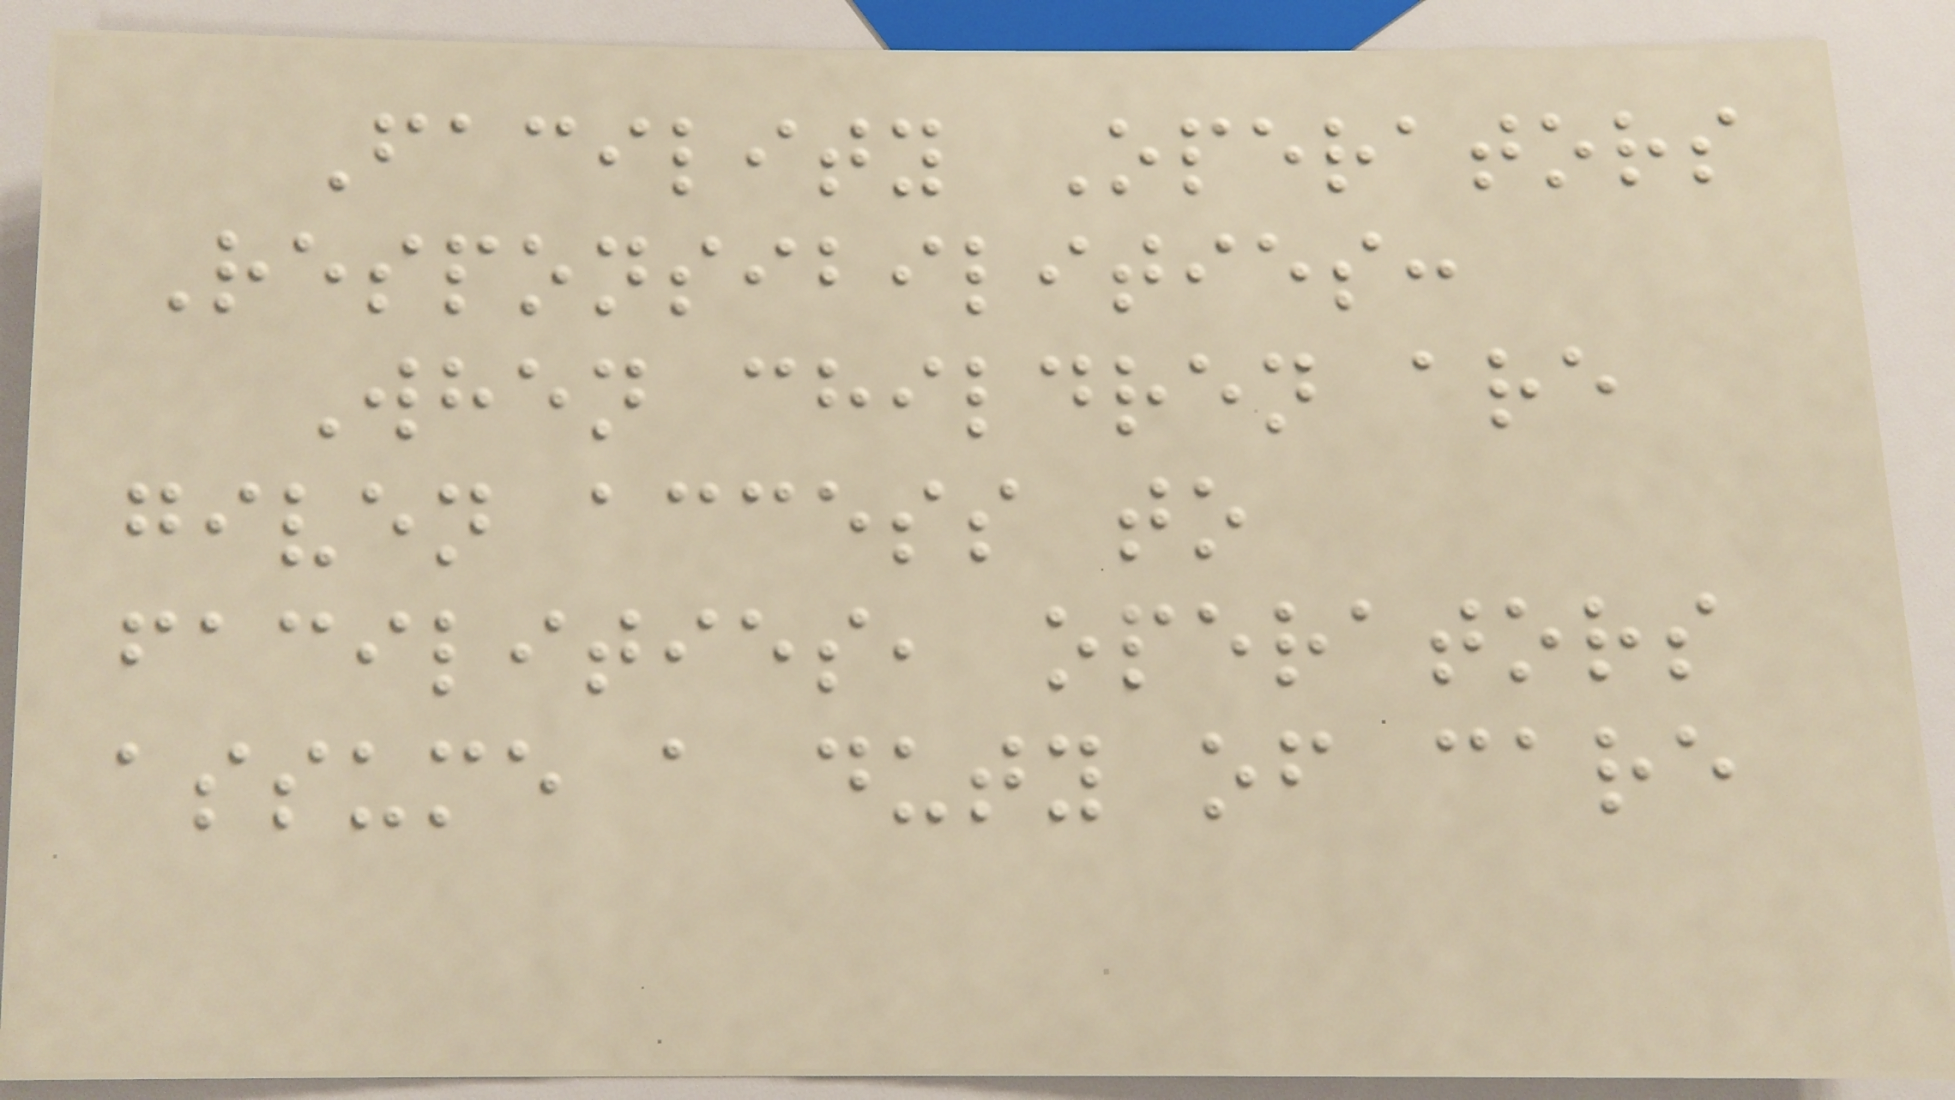Facility Operators
Responsibilities:
When children are
given access to
facilities, operators
assume a duty of care
